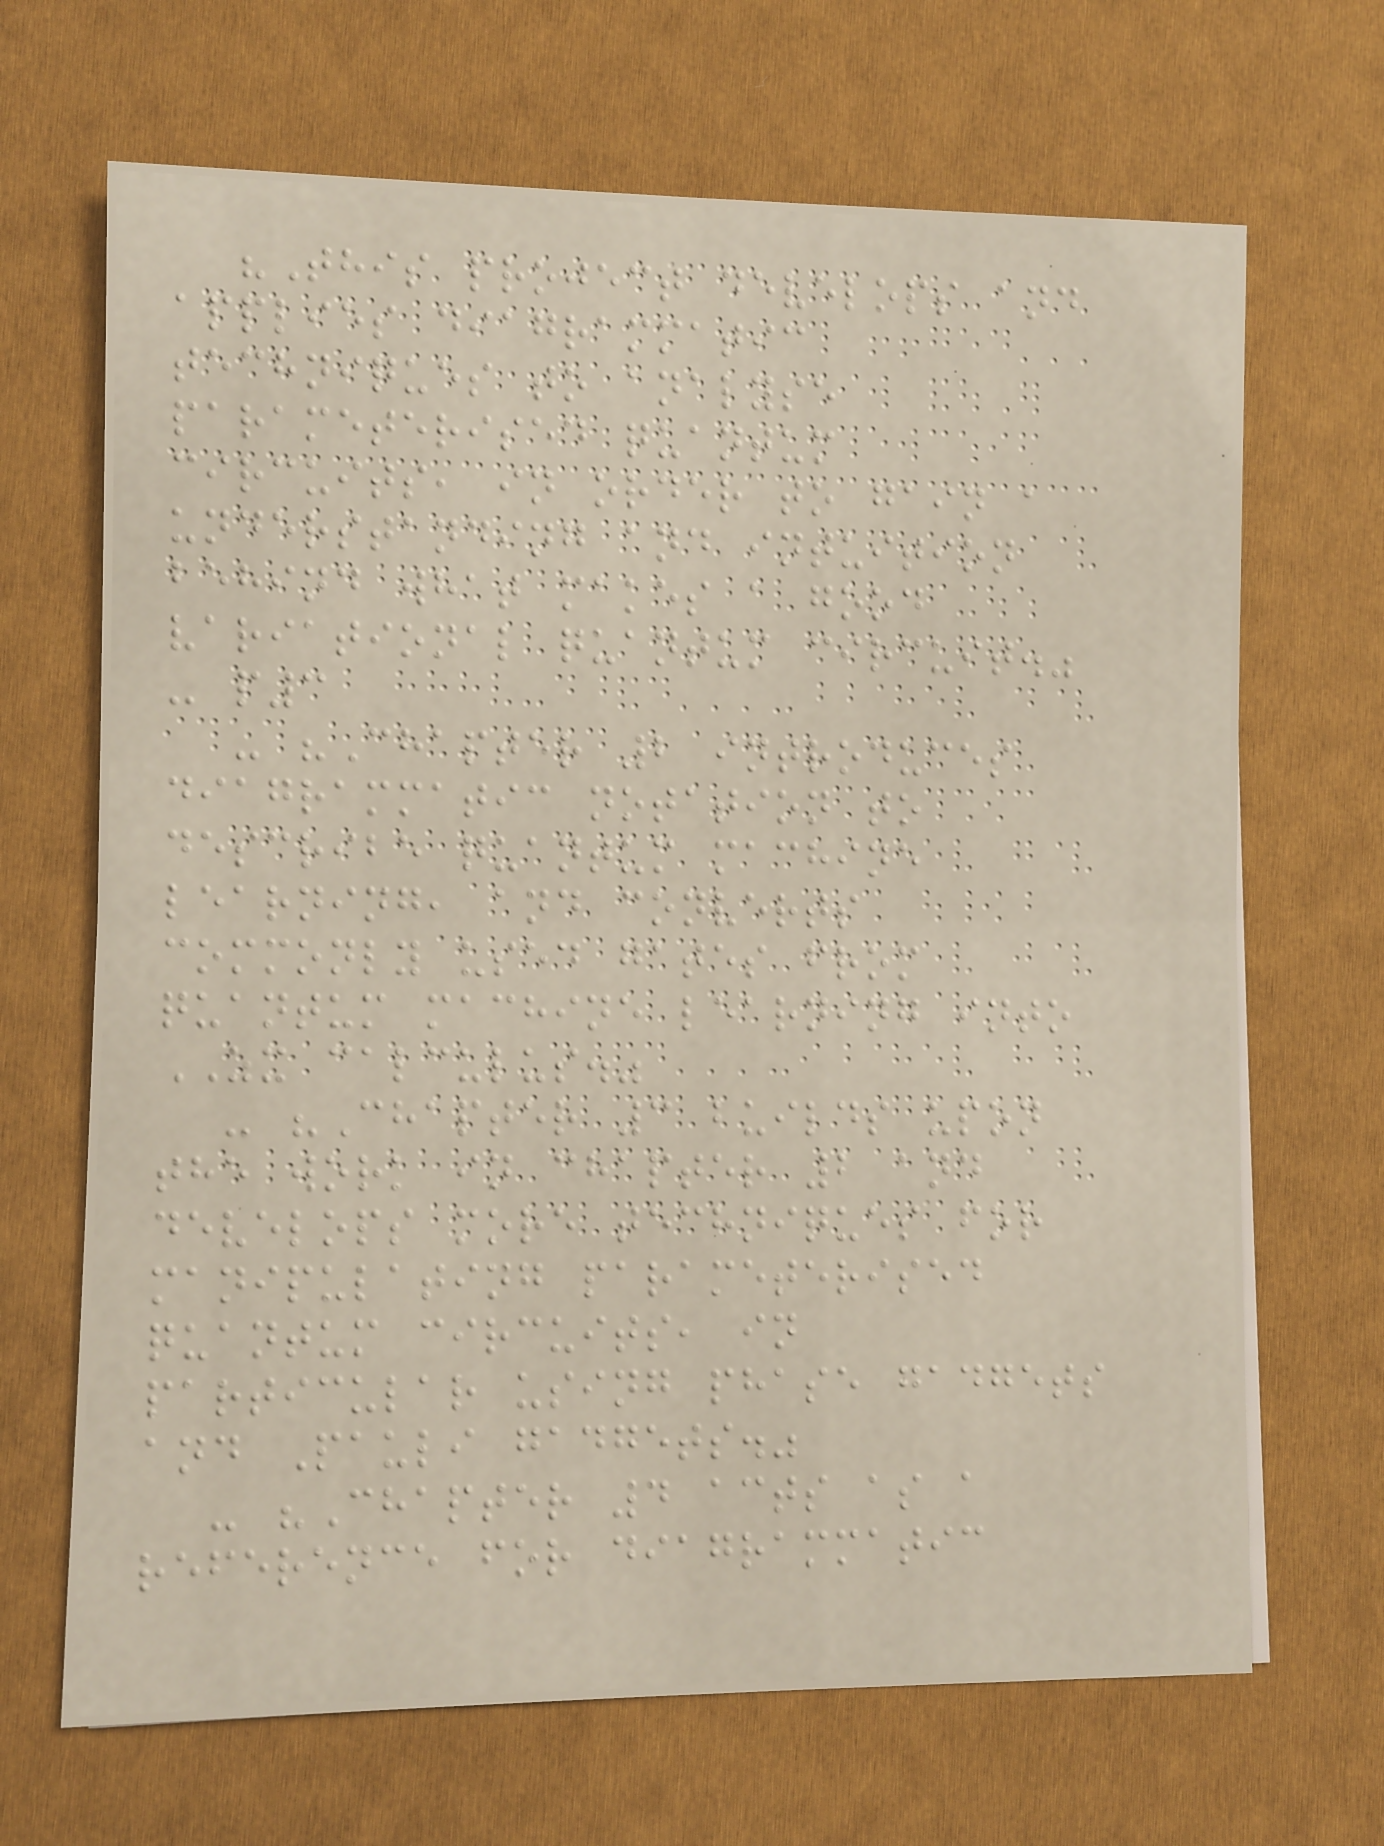"This project develops and
applies diagrammatic
techniques to analyse
parameterised quantum
circuits, in order to gain a
understanding and intuition
behind what makes a good
variational quantum circuit."
- p3
- "Chapter 2 introduces
diagrammatic notation to
describe quantum machine
learning, and converts
commonly used gates from
quantum machine learning into
ZX calculus."
- "Chapter 3 builds upon
the work in chapter 2 and
develops more techniques for
manipulating parameterised
quantum circuits, in
particular using phase gadgets
and Pauli gadgets."
- "Chapter 4 acts as a
reference for diagrammatic
